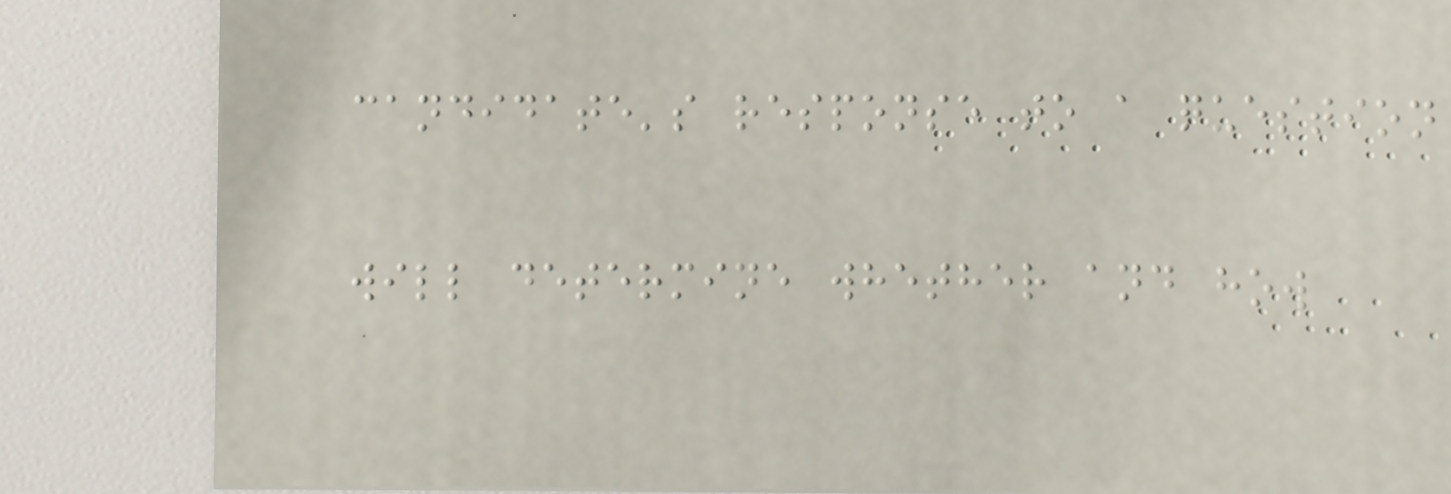candidate's response to a question
will determine whether and how
